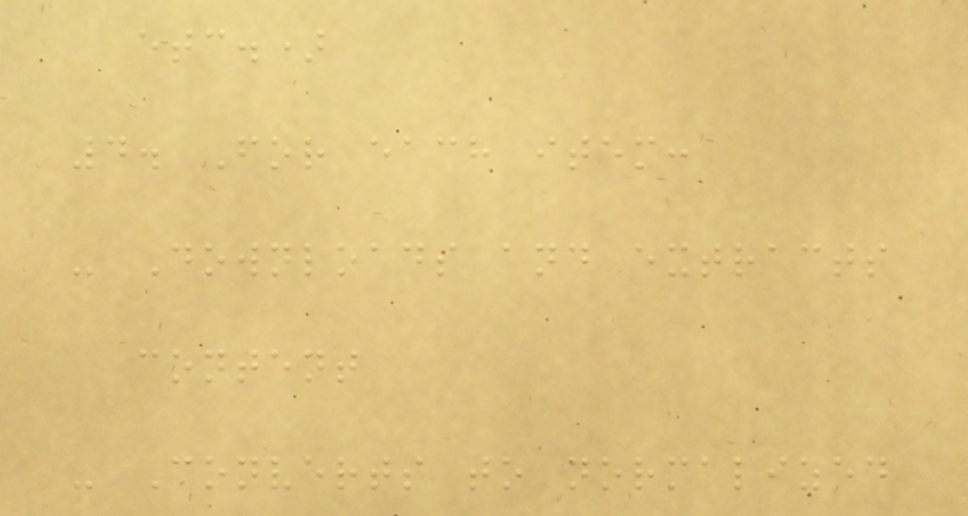etc.)
4. For each item:
- Downloads and extracts
content
- Converts to normalized
